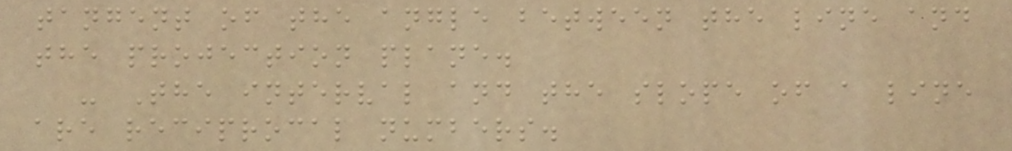tangent of the angle between the line and
the projection plane.
- The interval and the slope of a line
are reciprocal numbers.
